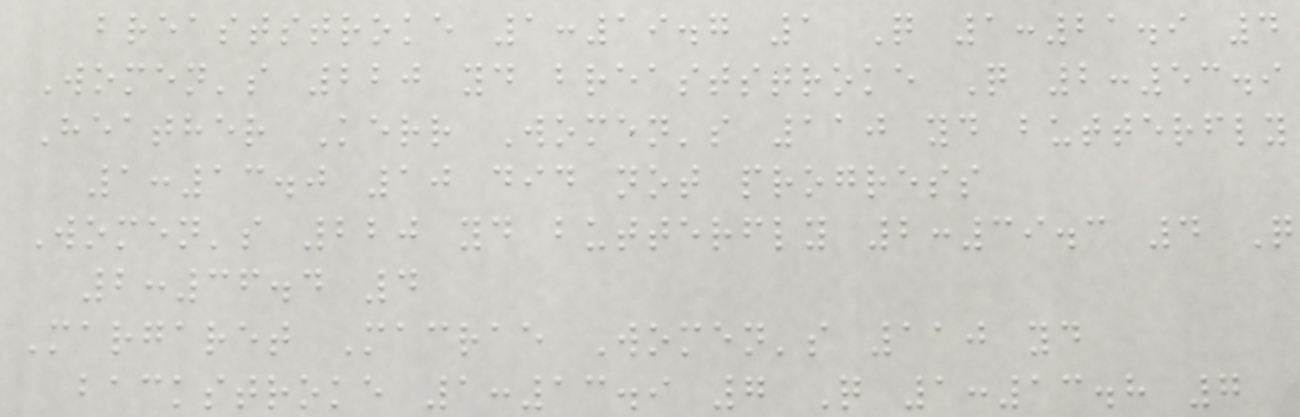breaststroke 1:19.7 1 Q 1:21.9 4
Women's 220 yd breaststroke Q 2:53.9
Heather Kerr Women's 110 yd butterfly
1:13.0 10 did not progress
Women's 220 yd butterfly 2:39.3 4 Q
2:36.4 4
Margaret Macrae Women's 110 yd
backstroke 1:13.9 7 Q 1:13.8 7
